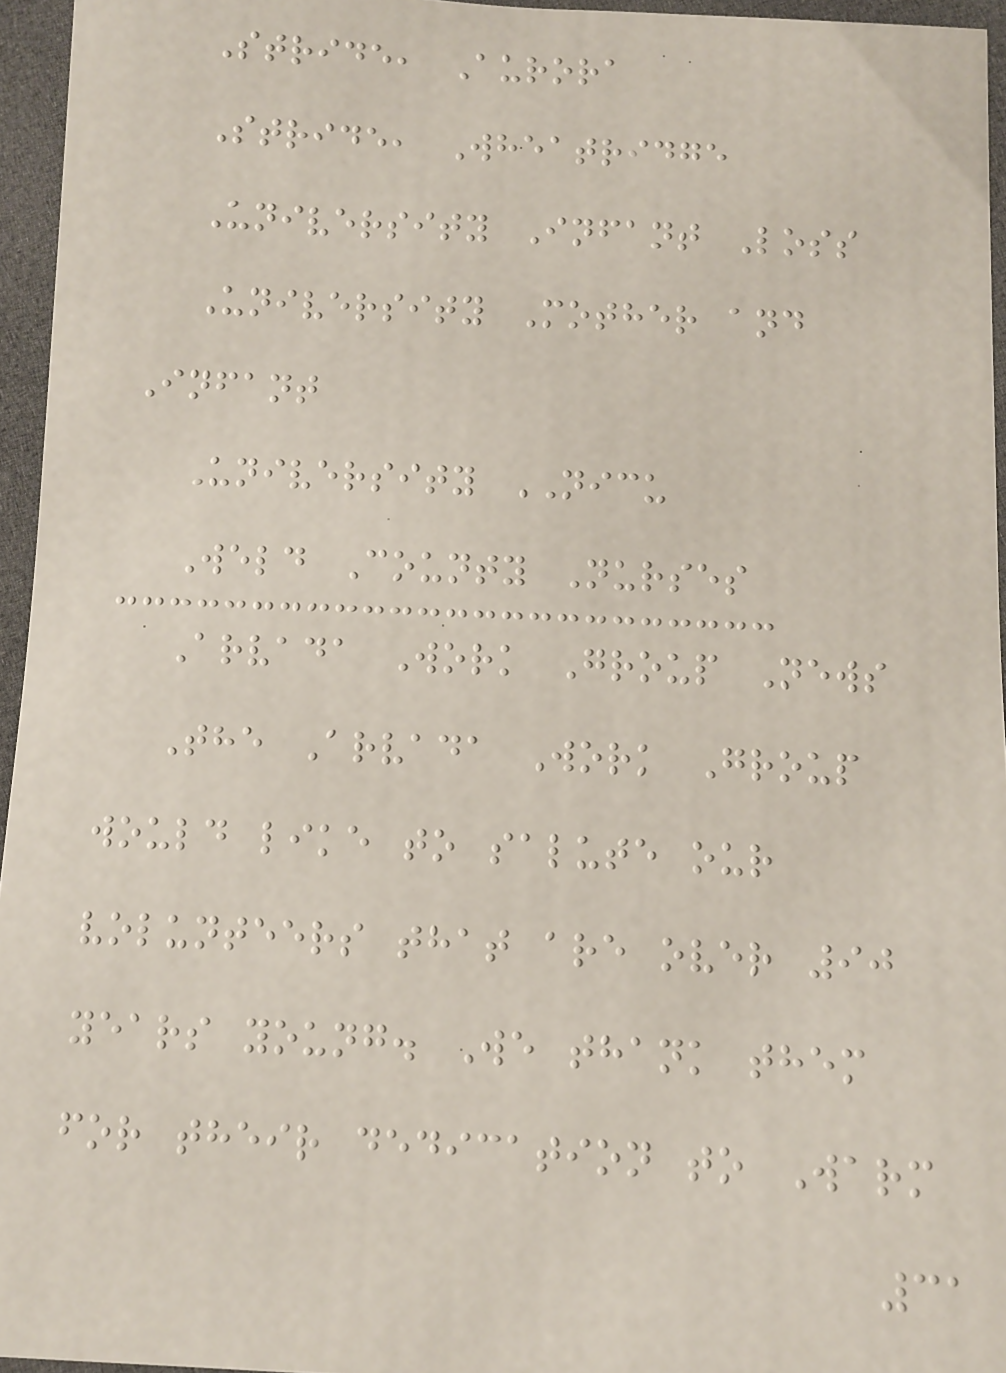Stride, Aurora
Stride, Wheatridge
University Infant Loss
University Mother and
Infant
University NICU
Weld County Nurses
Arvada Work Group News
The Arvada Work Group
would like to salute our
volunteers that are over 90
years young. We thank them
for their dedication to Warm
31
